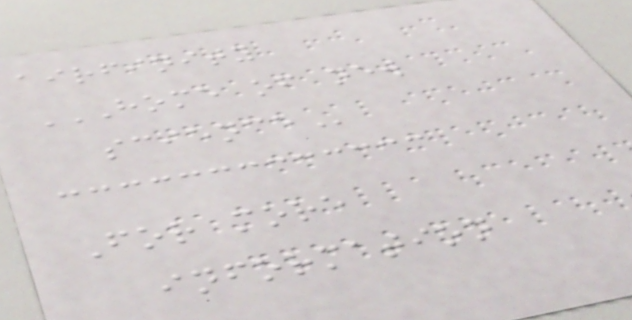airfinity
HOME OF NEW
SCIENCE
For more
information
